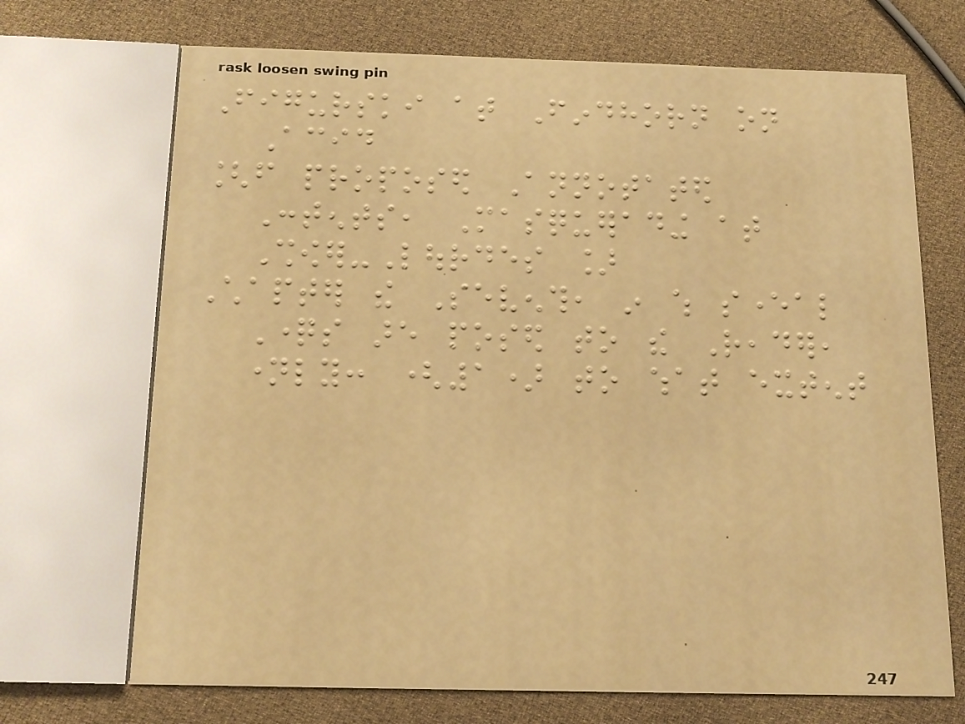Figurski at Findhorn on
Acid
[from proposed Annotated
Contents, Masquerading at
Shower-Lourdes ]
Chapter the Seventh, in which several
Questions are posed to the Reader,
namely: (1) to what extent
